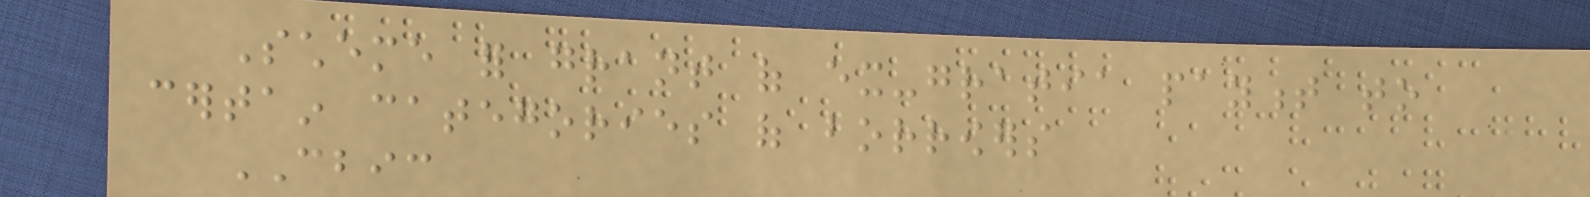Scheme for grant of ex-gratia payment to
certain categories of borrowers
CBIC
